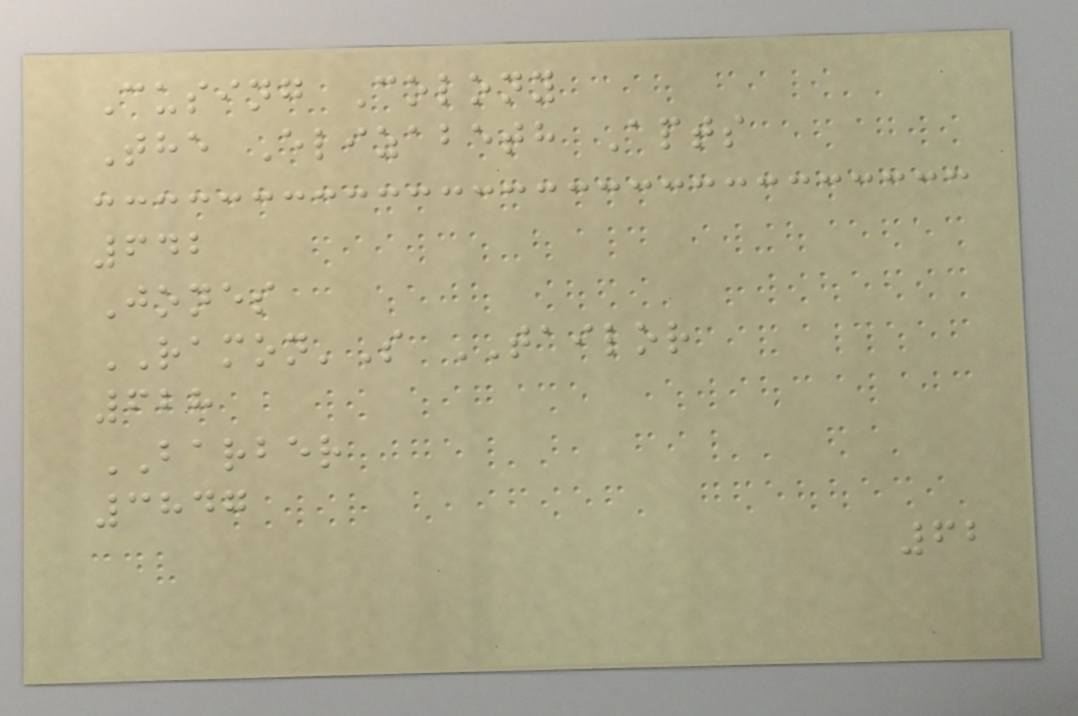Cusing Colony
The Elizabeth Apts
642
Jones
RAMON'S TAILOR
628
BARBER
3847
62
